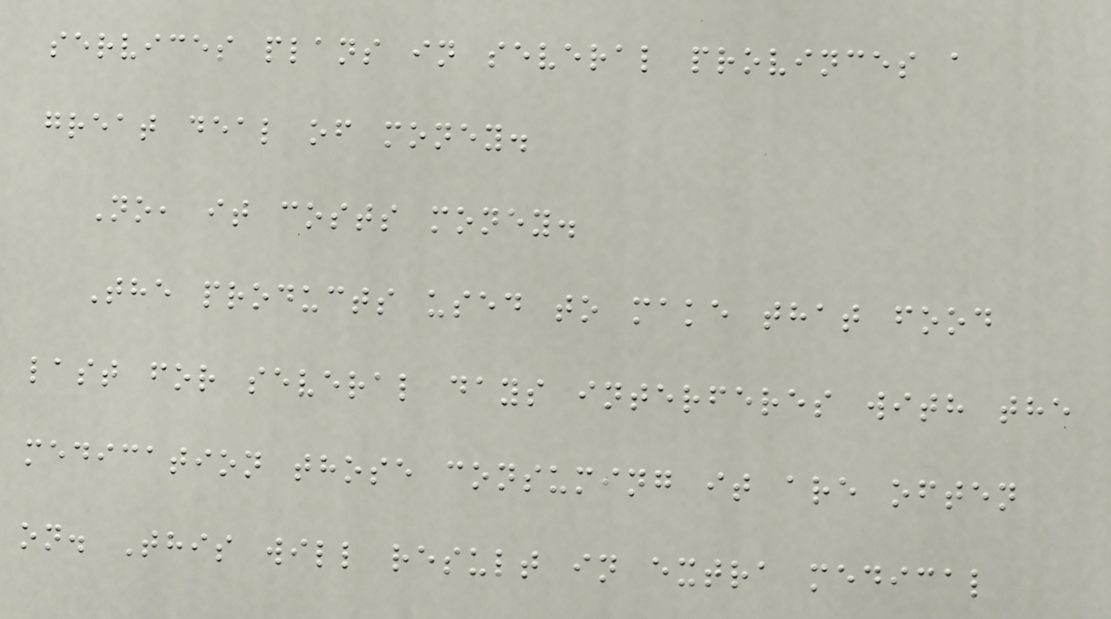services plans in several provinces a
great deal of money.
No, it costs money.
The products used to make that food
last for several days interferes with the
medication those consuming it are often
on. This will result in extra medical
